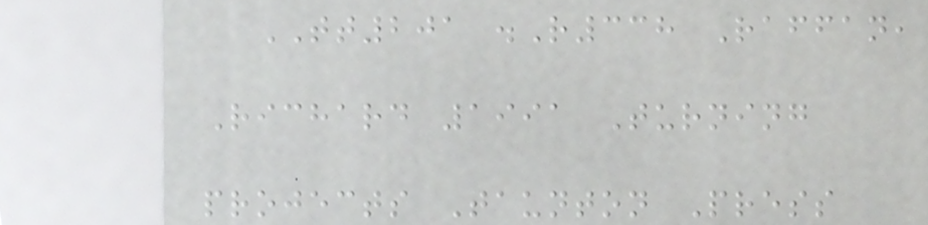TT201 .R338 Raffan,
Richard 1991 Turning
projects Taunton Press
